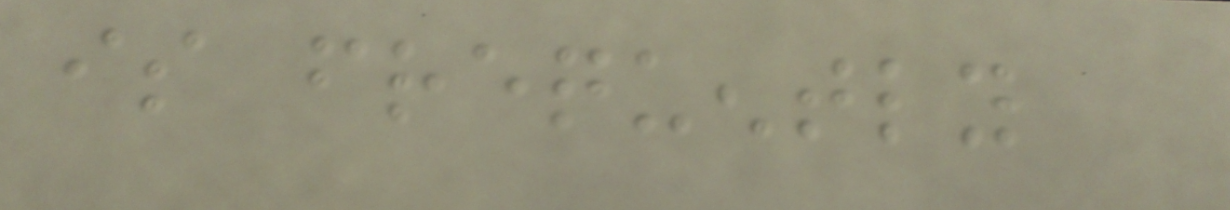is frequently
